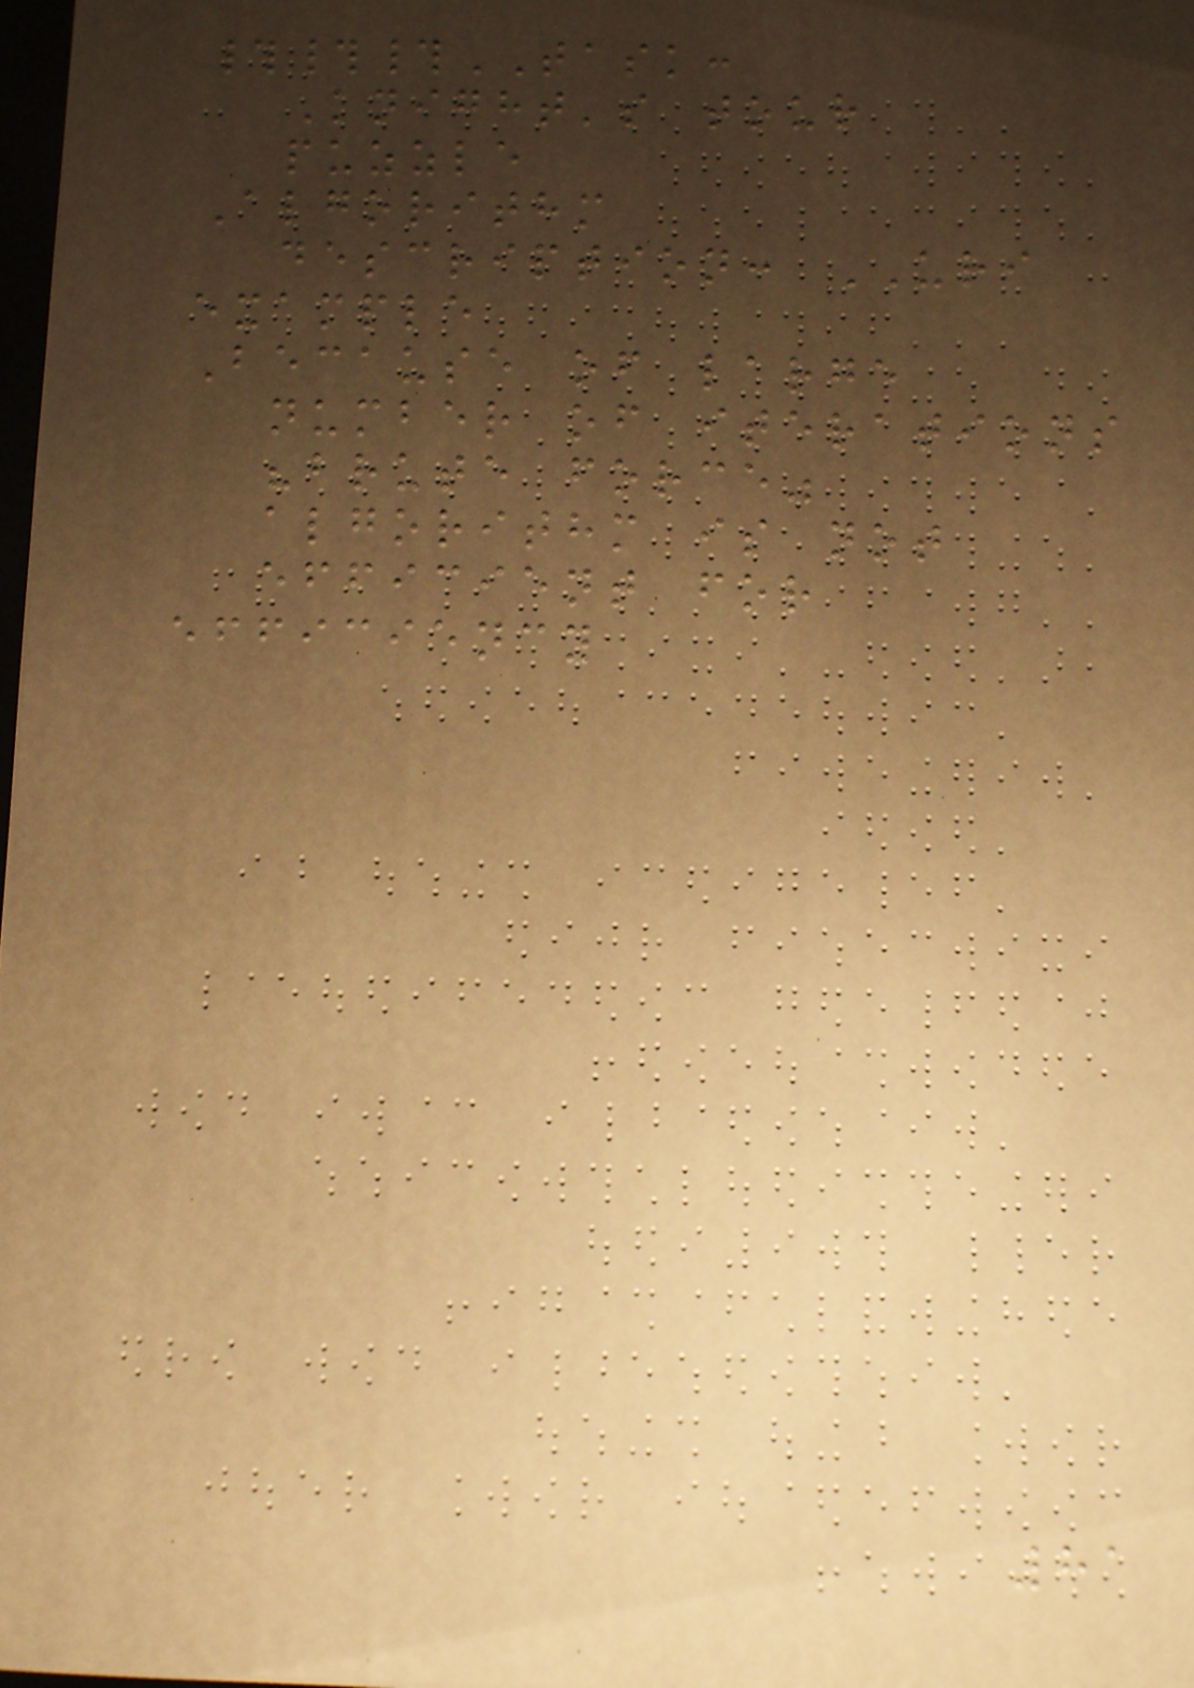###TASK:
Knight's tour
puzzle
Algorithm
description: URI
example
Because of large
number of iterations
"brute force"
algorithm is not
efficient for
efficiency
81
